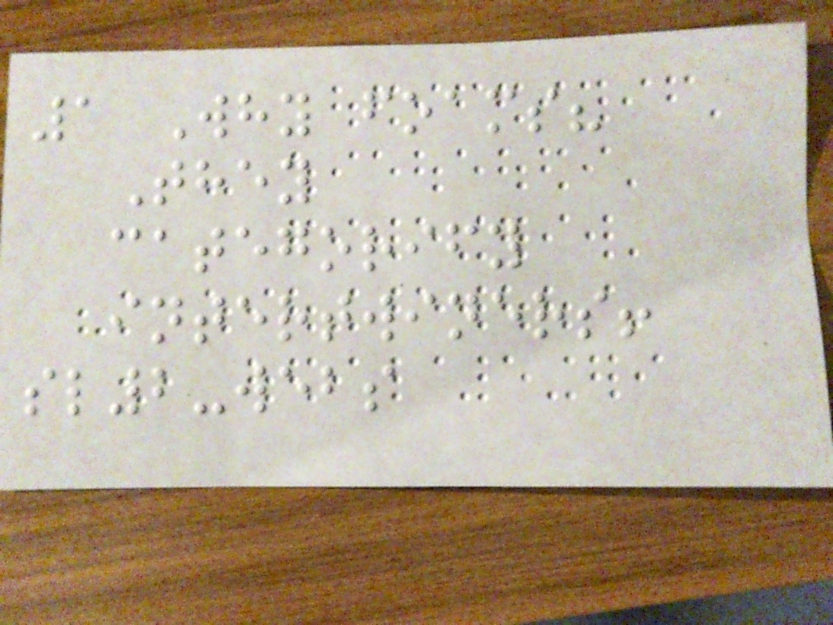1 Why foams?
They
categorify
intertwiners!
sl2-webs
